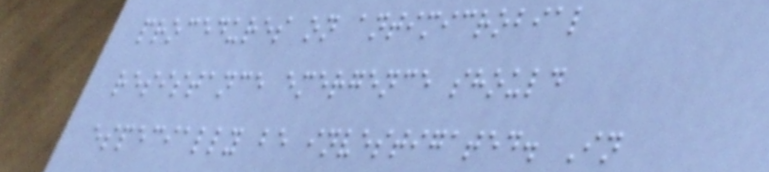procedures on antimicrobial
resistance emergence should
especially be investigated. In
